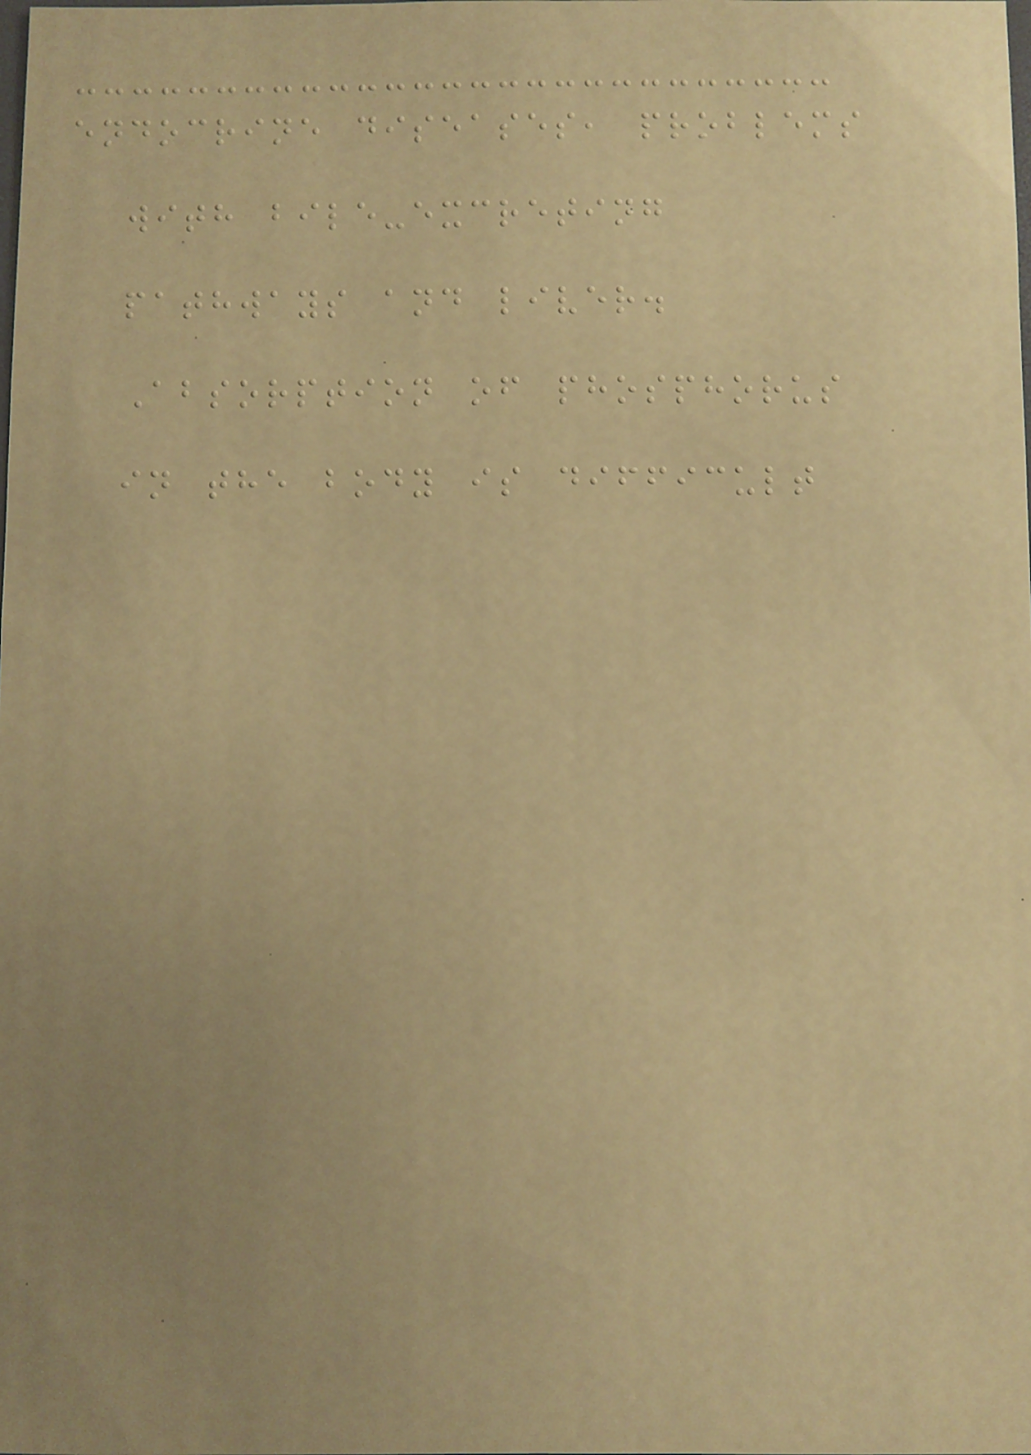endocrine diseases, problems
with bile-excreting
pathways and liver.
Absorption of phosphorus
in the body is difficult
